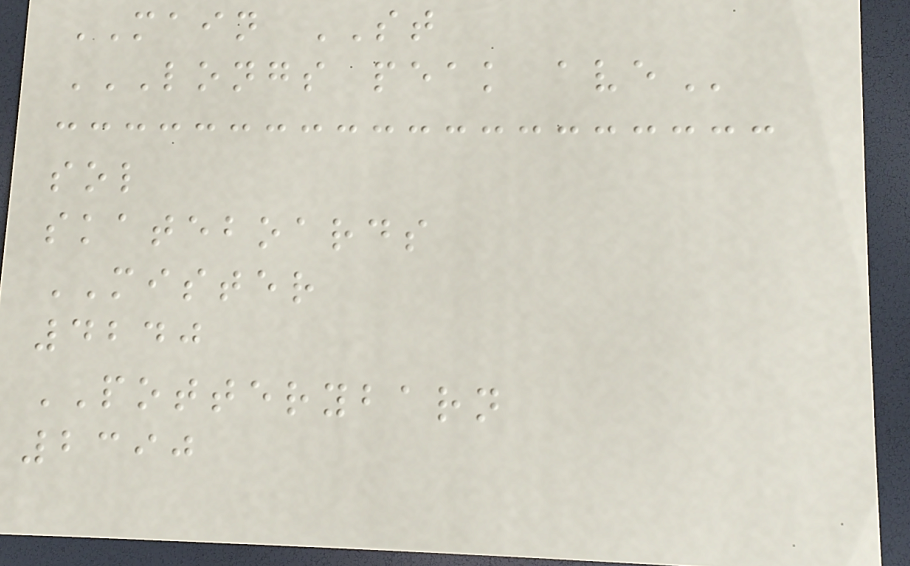MAIN ST
LONGS PEAK AVE
sol
skateboards
MISTER
4240
POTTERYBARN
2390
